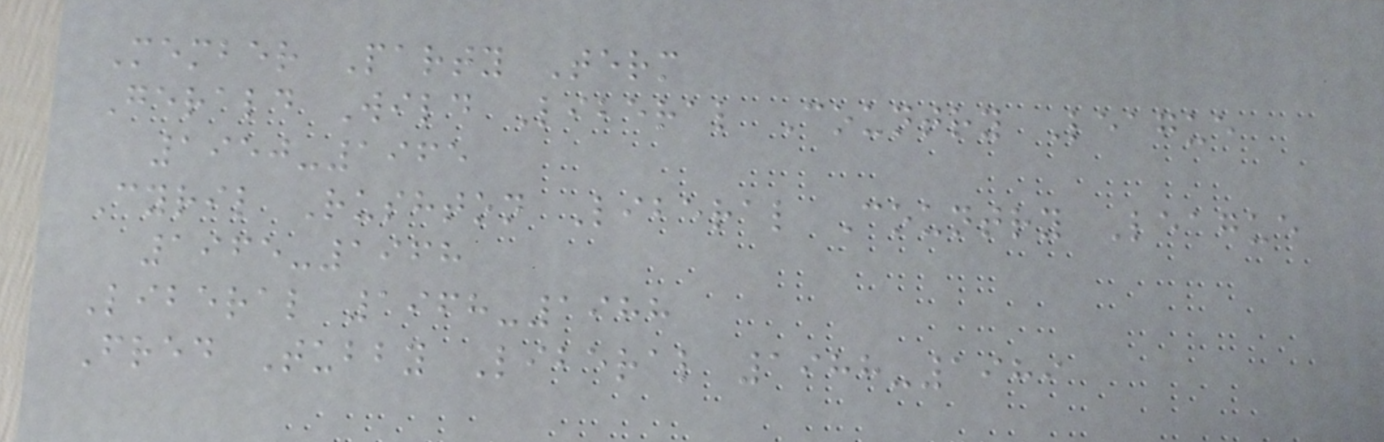Member Party Term
Gerald Wild Liberal Country League
1950-1965
Cyril Rushton Liberal Country League
1965-1968
Liberal 1968-1988
Fred Tubby Liberal 1988-1989
